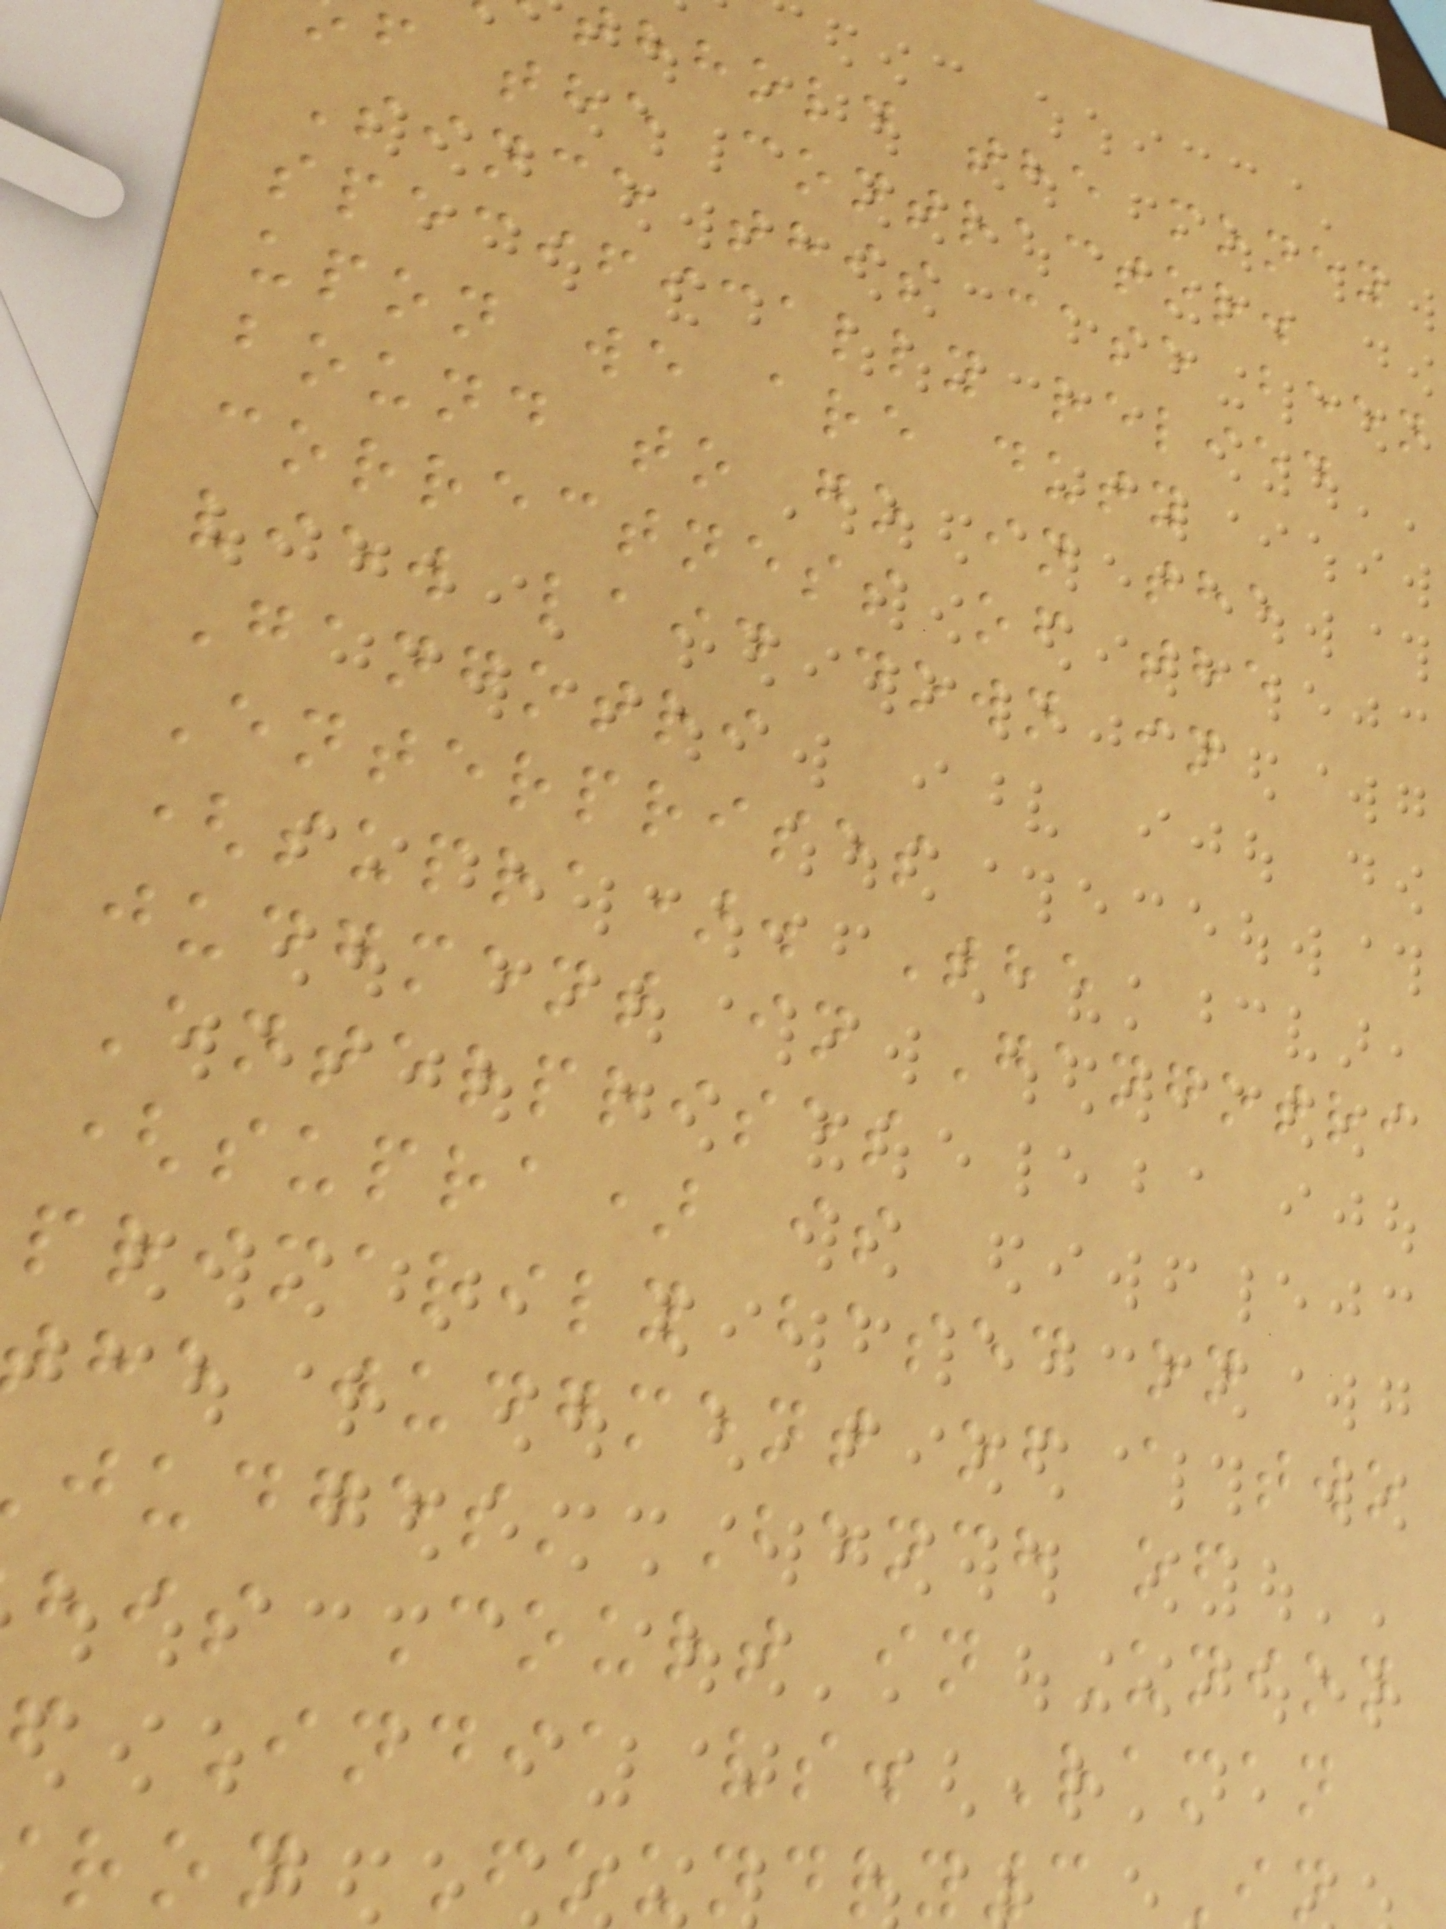hhold the money
f the contractor.
Since this case been
specifically relied
upon we are duty
bound to go in the
correctness of the
view laid down in
Gangotri
Enterprises
(supra). The
judgment in Gangotri
Enterprises
(supra) is
primarily based on
he judgment of a two
judges' Bench of
his Court in Union
f India vs. Raman
ron Foundry3 In
